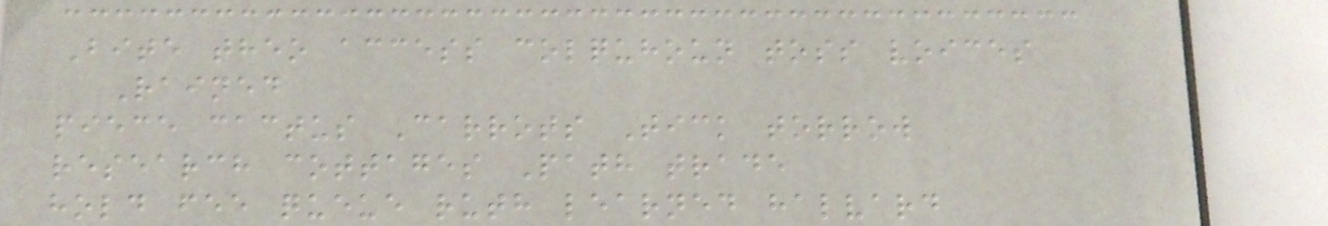Bite theo access colquhoun toss voices
Rained
piece cactus Carrots Tick torrow
research cottages Path trade
hold fee queue ruth learned halvard
